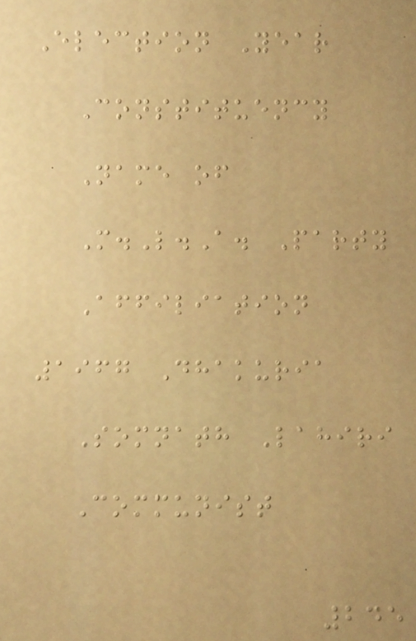Election Year
Constituency
Name of
M.L.A. Party
Affiliation
1967 Dhakuria
Somnath Lahiri
Communist
245
